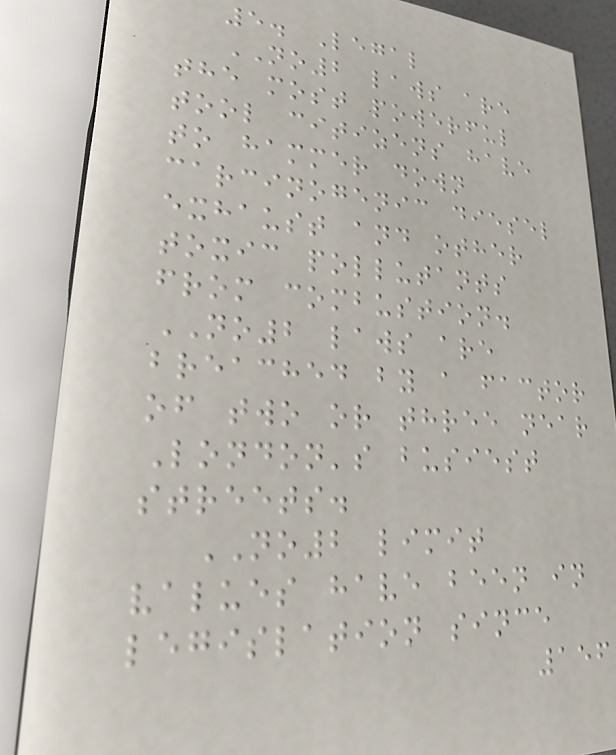5. Legal
NO2 laws are
the most powerful
tool citizens have
to hammer down
carcinogenic diesel
exhaust and other
toxic pollutants
from combustion.
NO2 laws are
breached by a factor
of two or three near
London's busiest
streets.
NO2 limit
values have been in
legislation since
156
